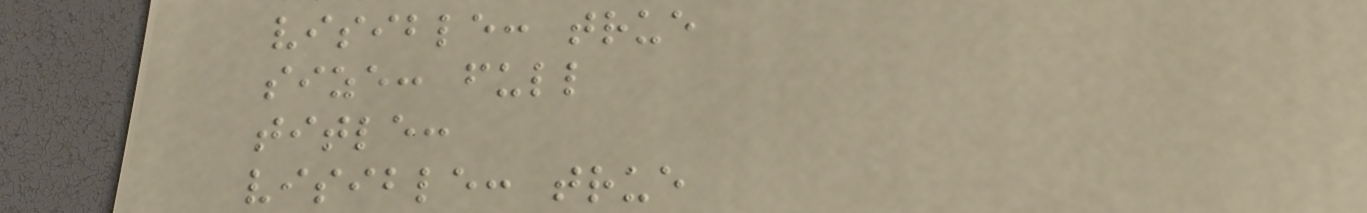visible: true
size: full
title:
visible: true
